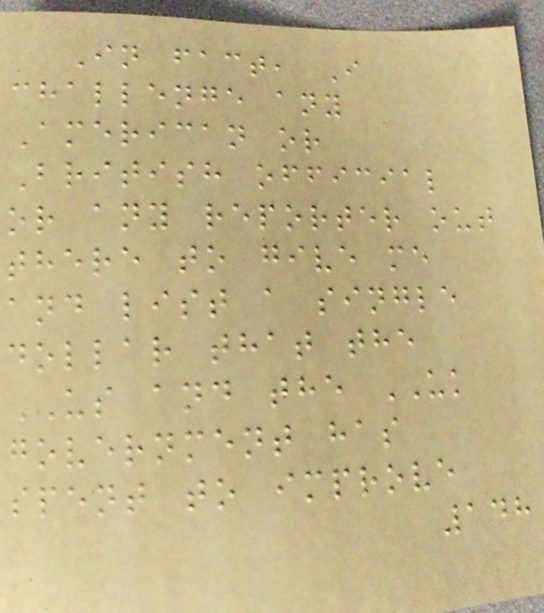In fact, I
challenge any
American or
British official
or any reporter out
there to give me
and list a single
dollar that the
US and the UK
government has
spent to improve
148
